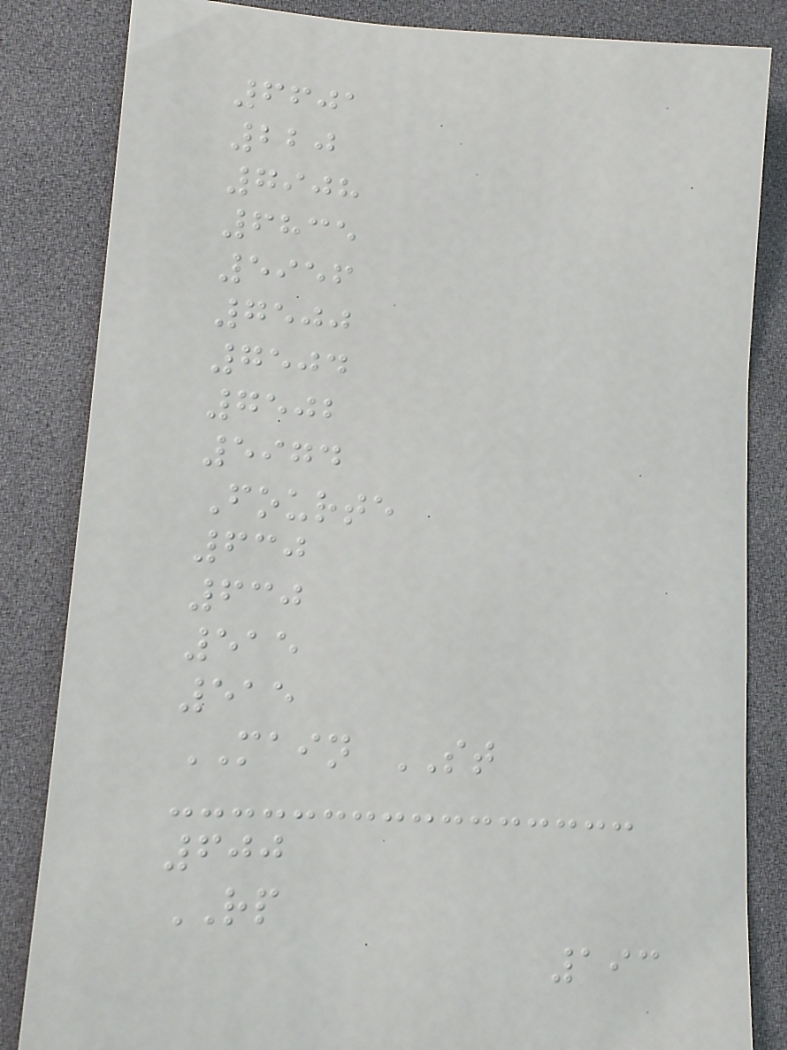6601
220
7908
6835
5956
7500
7504
7502
5974
Fourte
630
630
515
515
MAIN ST
600
RP
193
